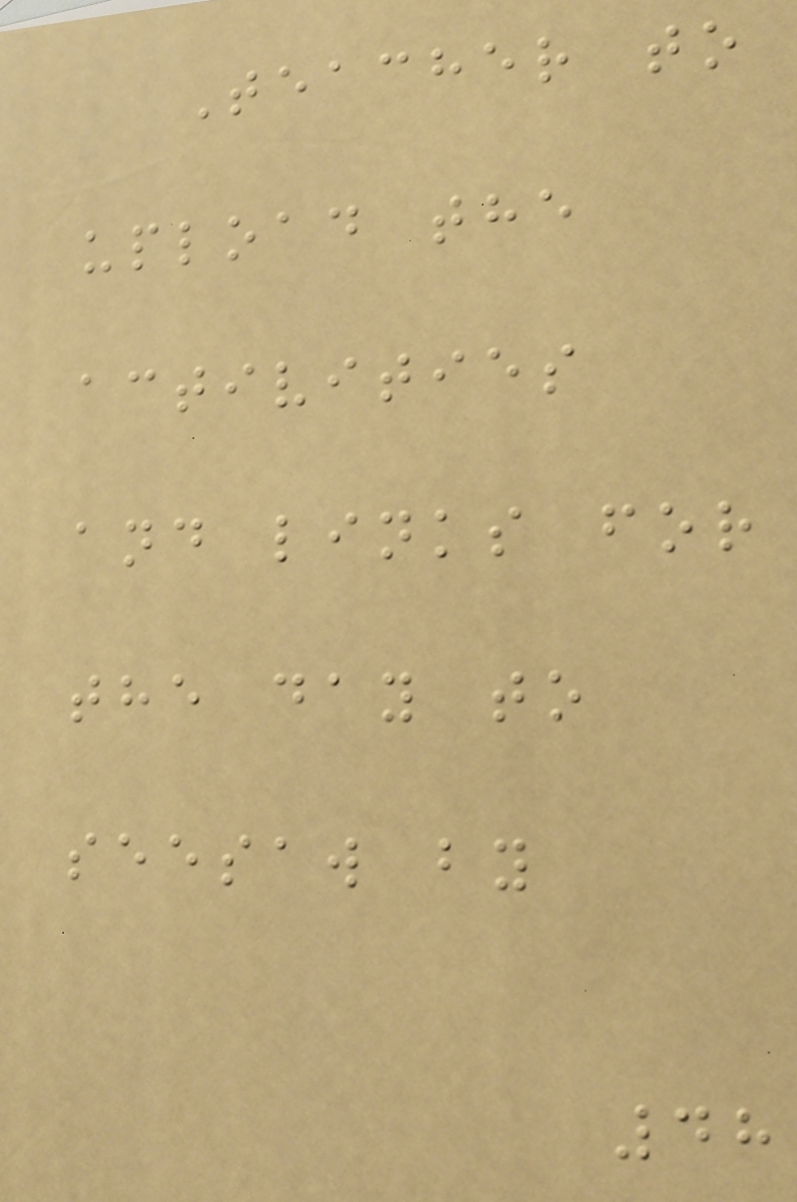Teacher to
upload the
activities
and links for
the day to
seesaw by
48
